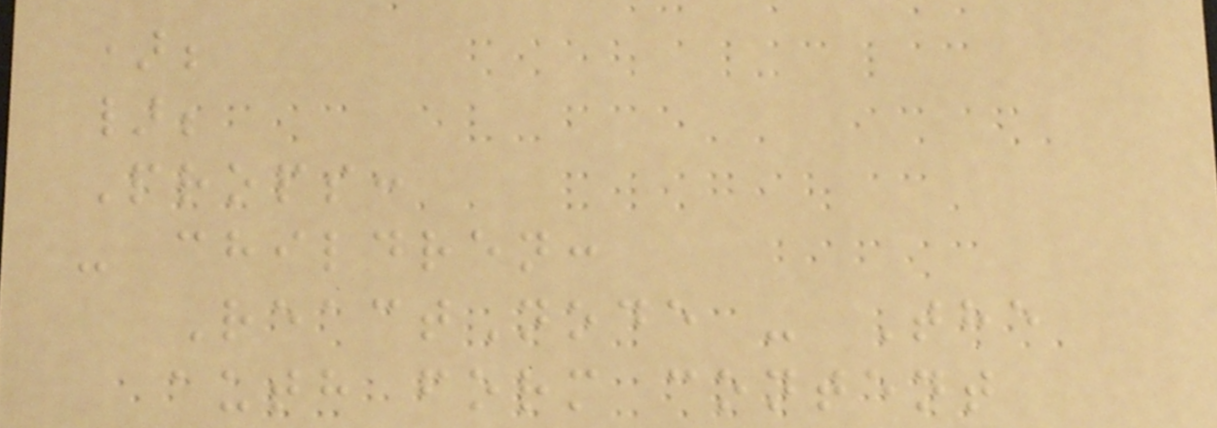);
};
Props:
- children:
ReactNode - The
auth form content
